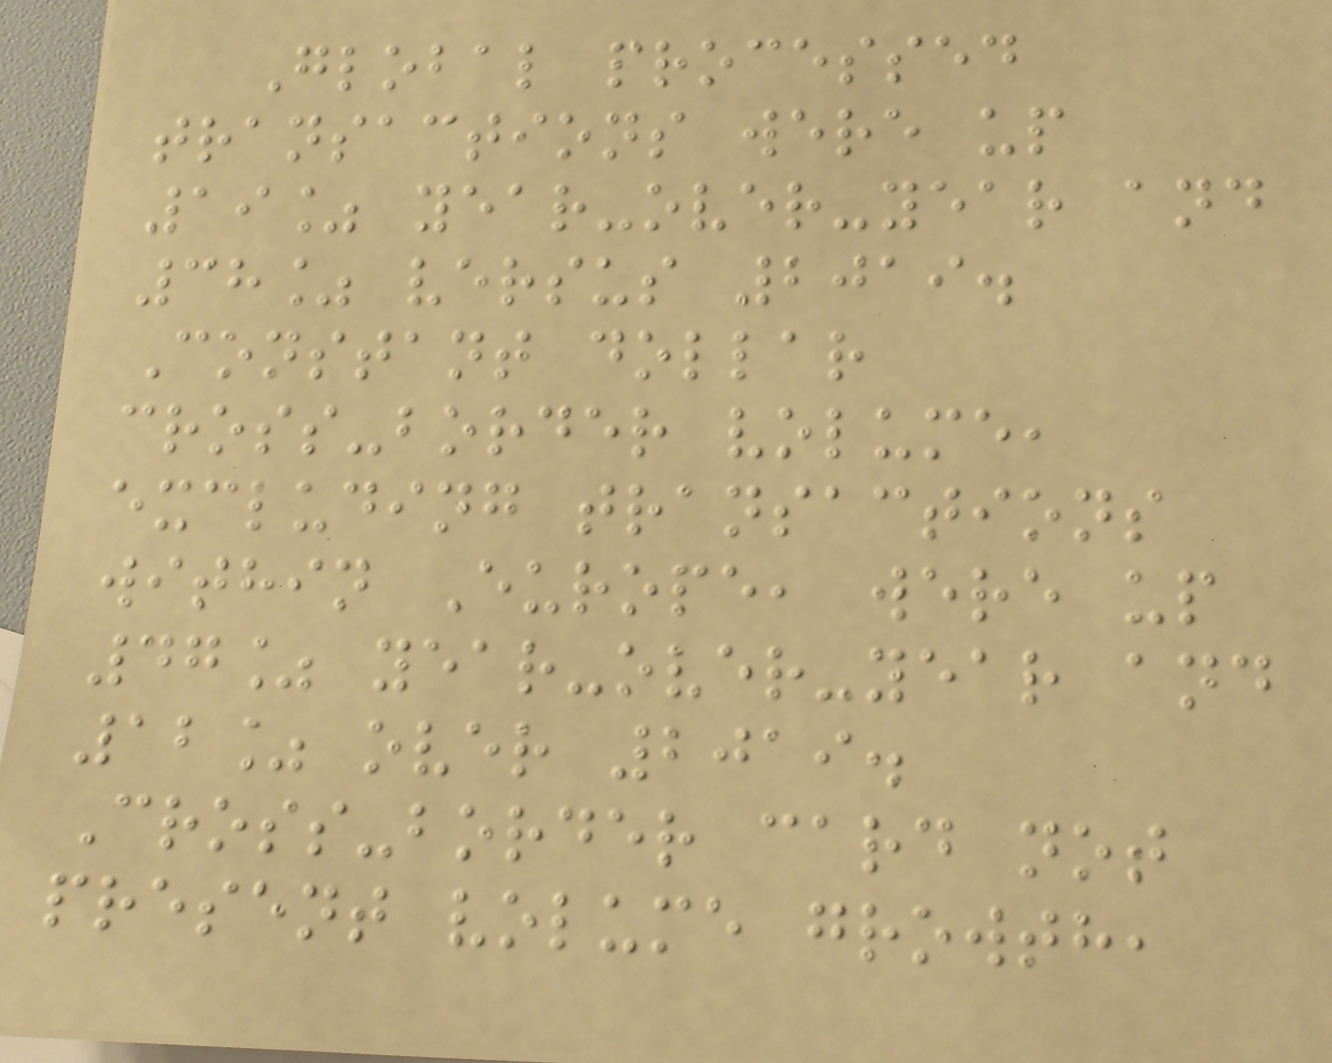Global processed
transactions were up
19% year-over-year and
38% versus 2019.
Constant dollar
cross-border volume,
excluding transactions
within Europe, were up
47% year-over-year and
12% over 2019.
Cross-border card not
present volume growth,
